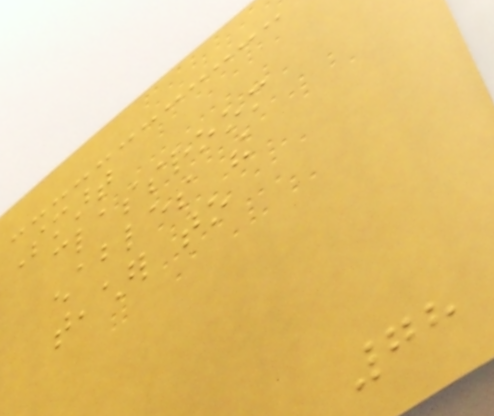Smart
classroom
enables the
teacher to
78
